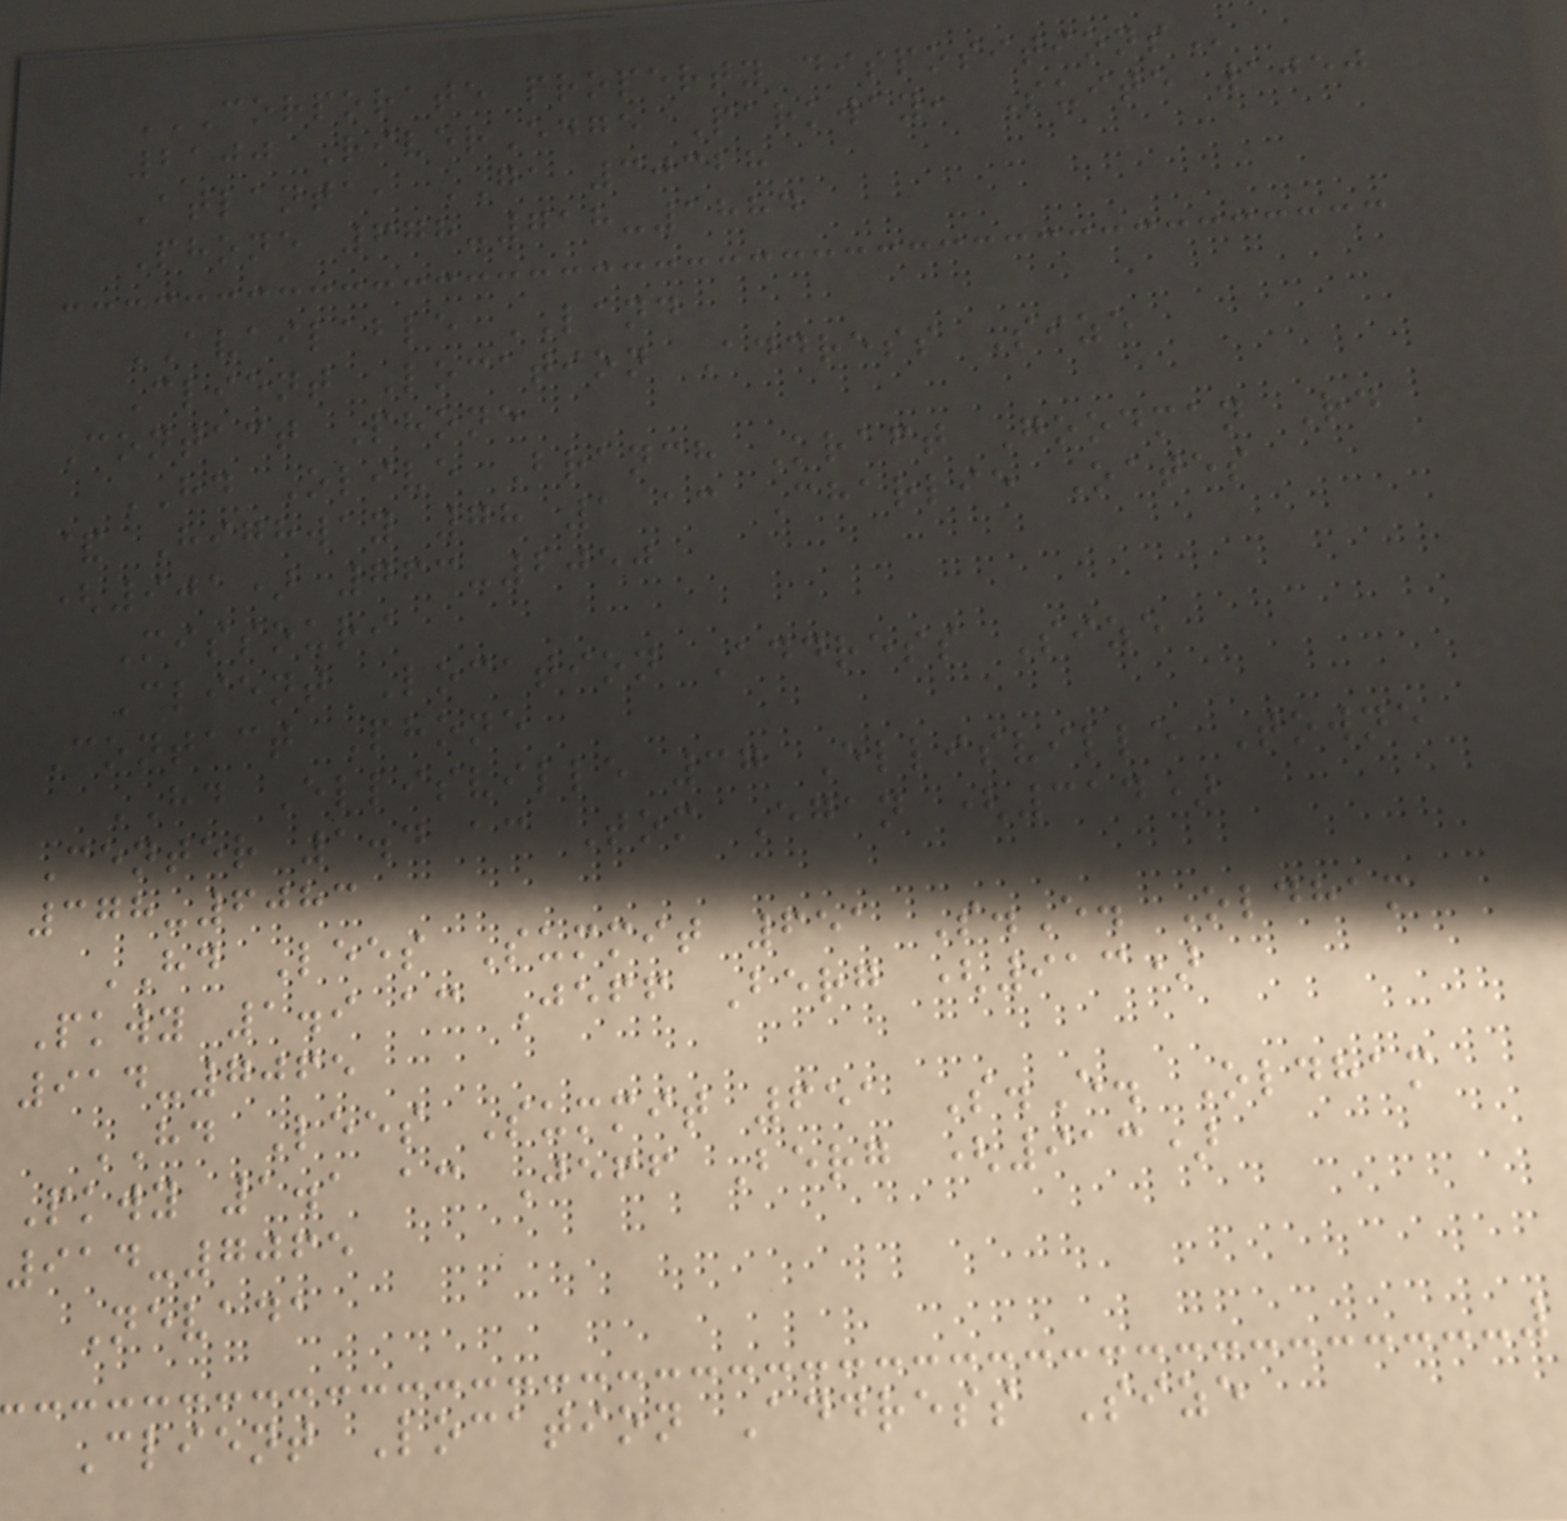CORPORATE PROPERTY DISPOSITIONS
2100 RiverEdge Parkway, Suite 1050
Atlanta, GA 30328
Phone 678-718-1884
AVAILABLE LAND
Client Location Address Size
Contact Phone
HD Olive Branch Kraft Goodman Rd
& Highway 78 1 ac Charlie Oates
(901) 763-2050
Missouri
Client Location Address Size
Contact Phone
HD Ellisville 37 Ellisville Towne
Center 1.4 ac Tom Egan (314)
378-6083
HD Lees Summit 651 S.E. Oldham
Pkwy 1.9 ac Jeff Berg (913)
914-7065
HD Lees Summit 651 S.E. Oldham
Pkwy 1.1 ac Jeff Berg (913)
914-7065
Nevada
Client Location Address Size
